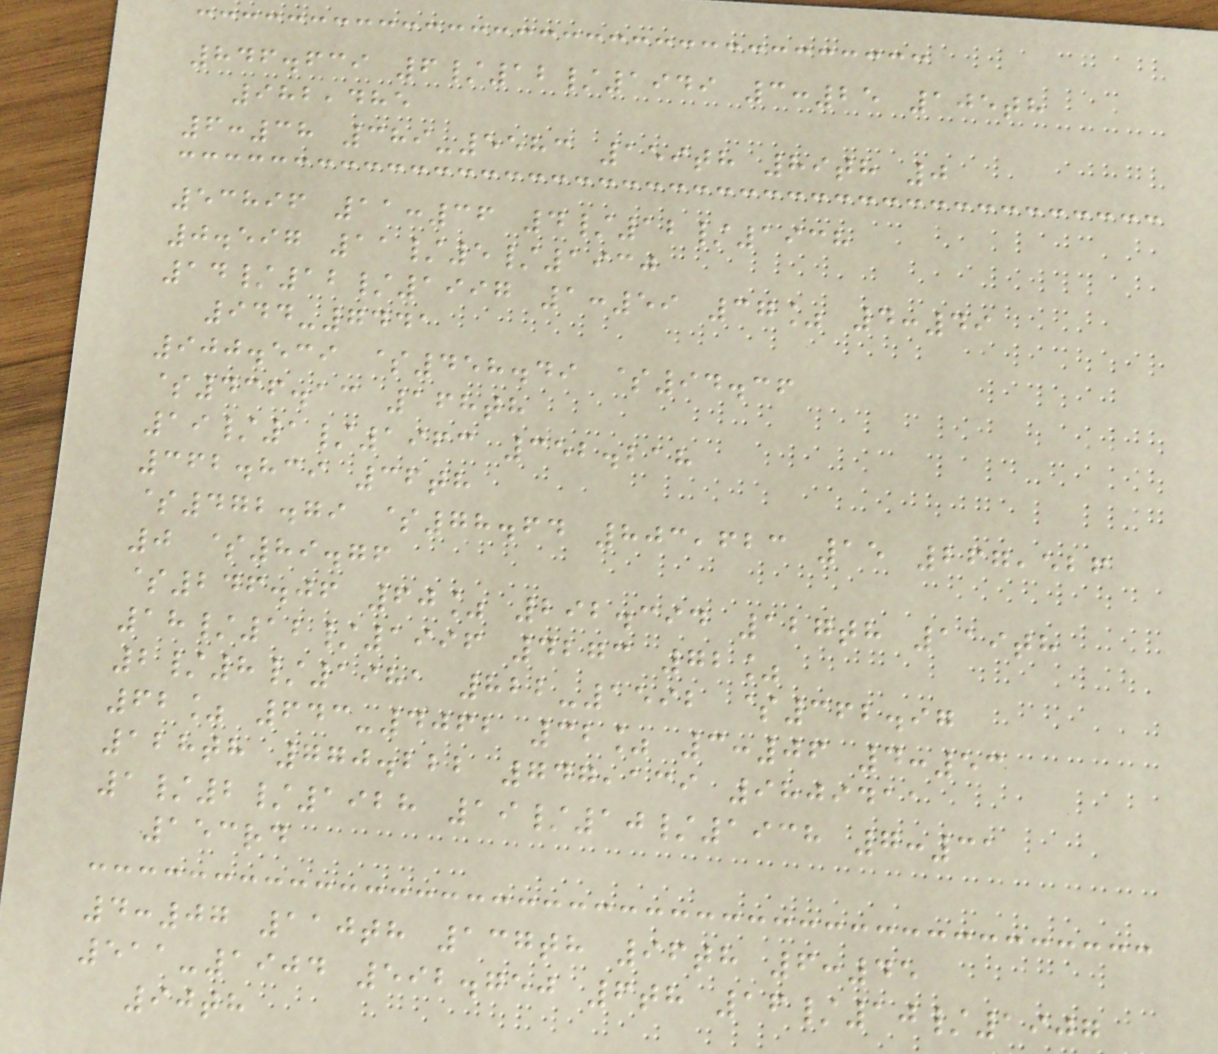846.639 6/12/1949 3:25 105th
982,485
6:38 389-5583 159th 89th 0
53896 11:36 4/12/1938
0.597 11/5/1930
14/12/1997 1:59 37% 4:49
944-7441
900.539 $458.49 $94.36
$436.13 168th
19/1/1963 352.218
362.839 36th
$472.79 $78.64 803,623 15 267,526
0 $89.76
$246.06 60% 292.394 127th 119th
18/12/1996 4273 72%
2/8/1981 822-1592 $362.97
62% 643-4062 32% 3:06 4:53
128th 770.222 747,139 9809411
1/2/1928 19/10/1938 7:31
153rd
4:07 110th 137th 96th 6:45
511-1904 592.750 6th 16/10/1907
90th
